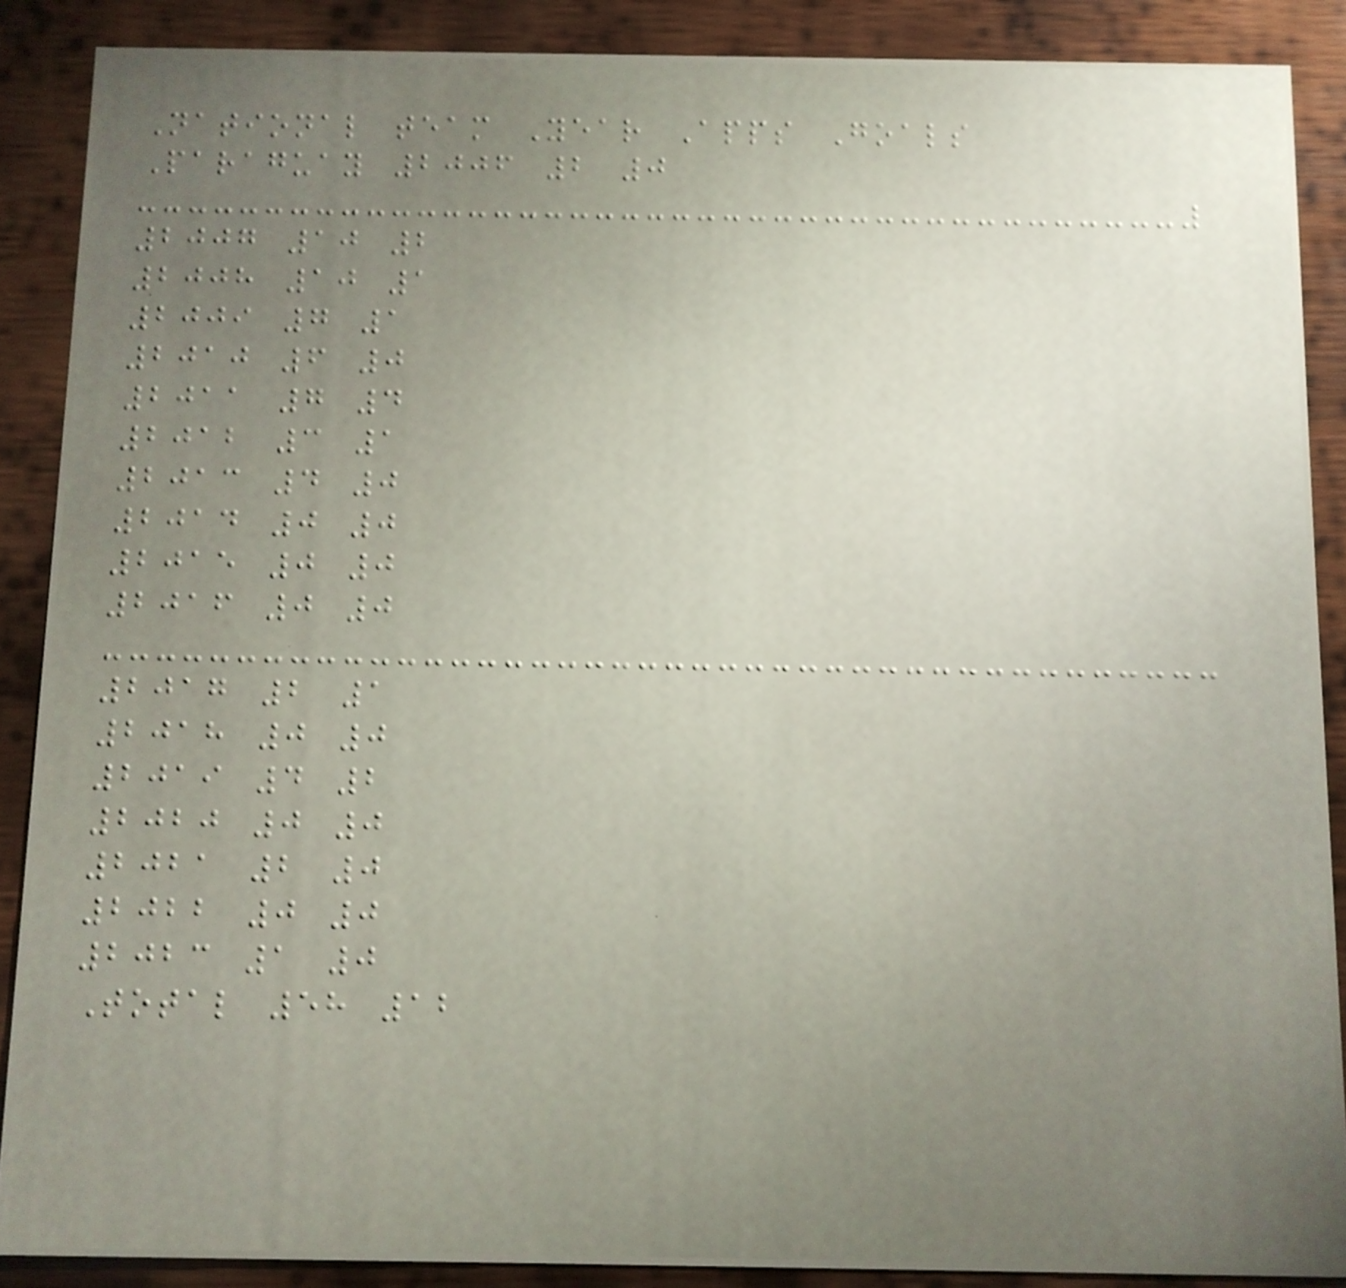National team Year Apps Goals
Paraguay 2006 2 0
2007 10 2
2008 10 1
2009 7 1
2010 6 0
2011 7 4
2012 3 1
2013 4 0
2014 0 0
2015 0 0
2016 0 0
2017 2 1
2018 0 0
2019 4 2
2020 0 0
2021 2 0
2022 0 0
2023 1 0
Total 58 12
